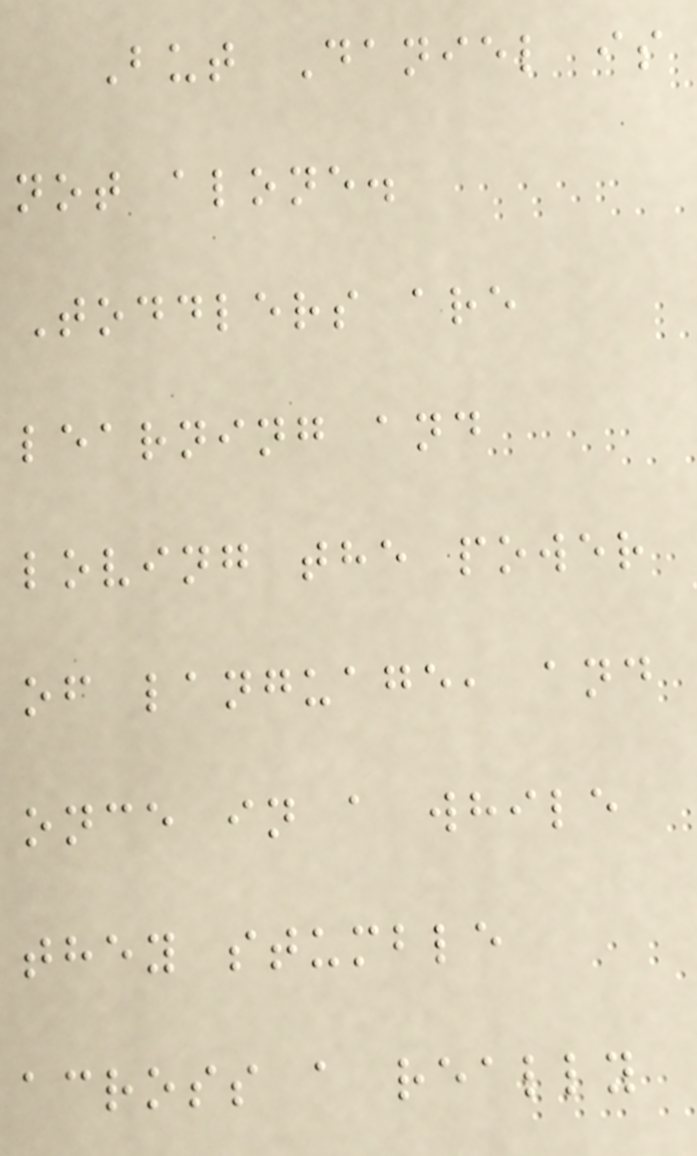But Daniel is
not alone.
Toddlers are
learning and
loving the power
of language, and
once in a while
they stumble
across a really
